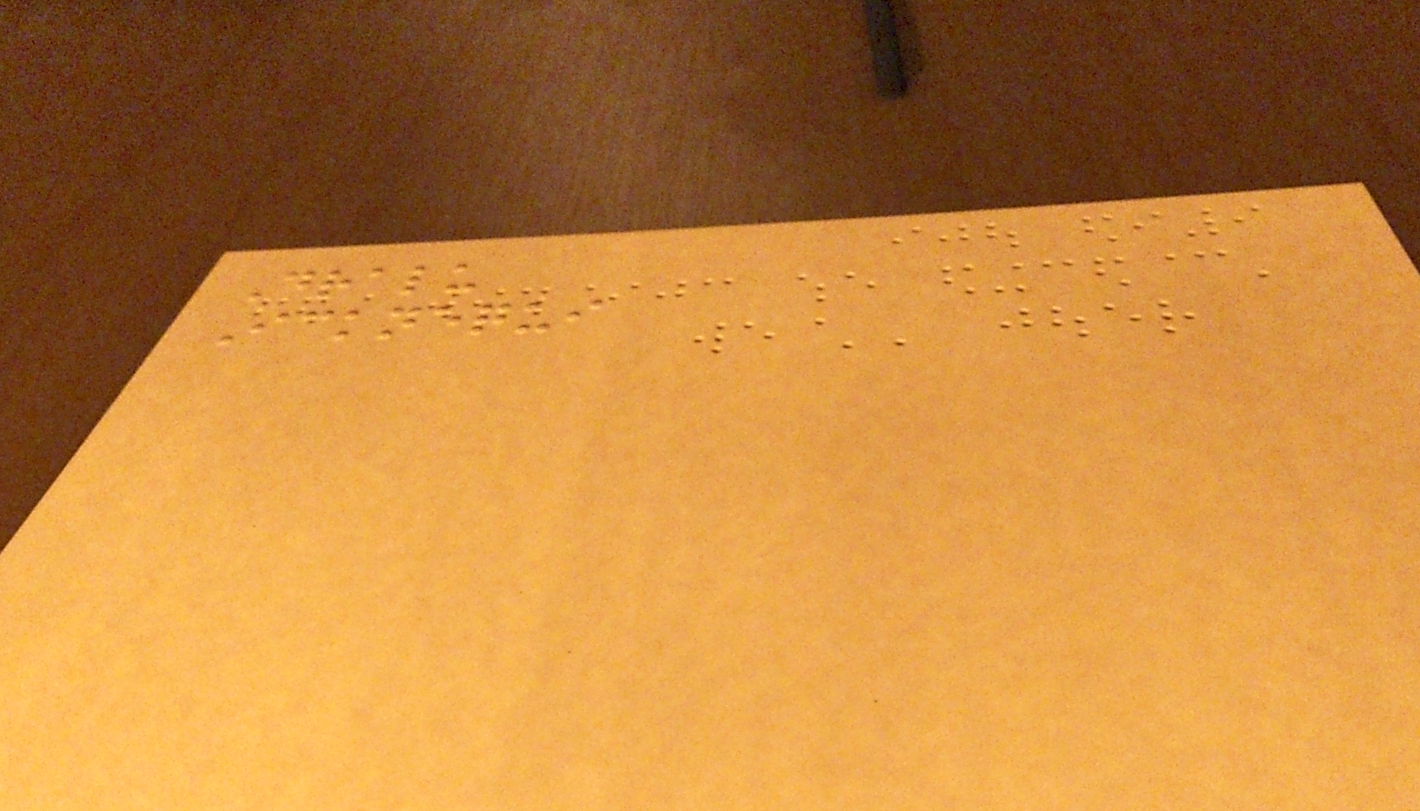Dralu
Icknequi
